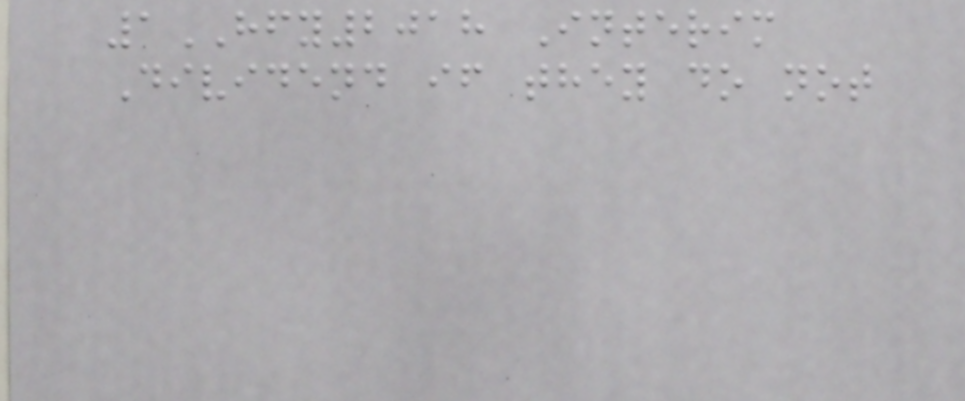1HFY2018 Interim
Dividend if they do not
